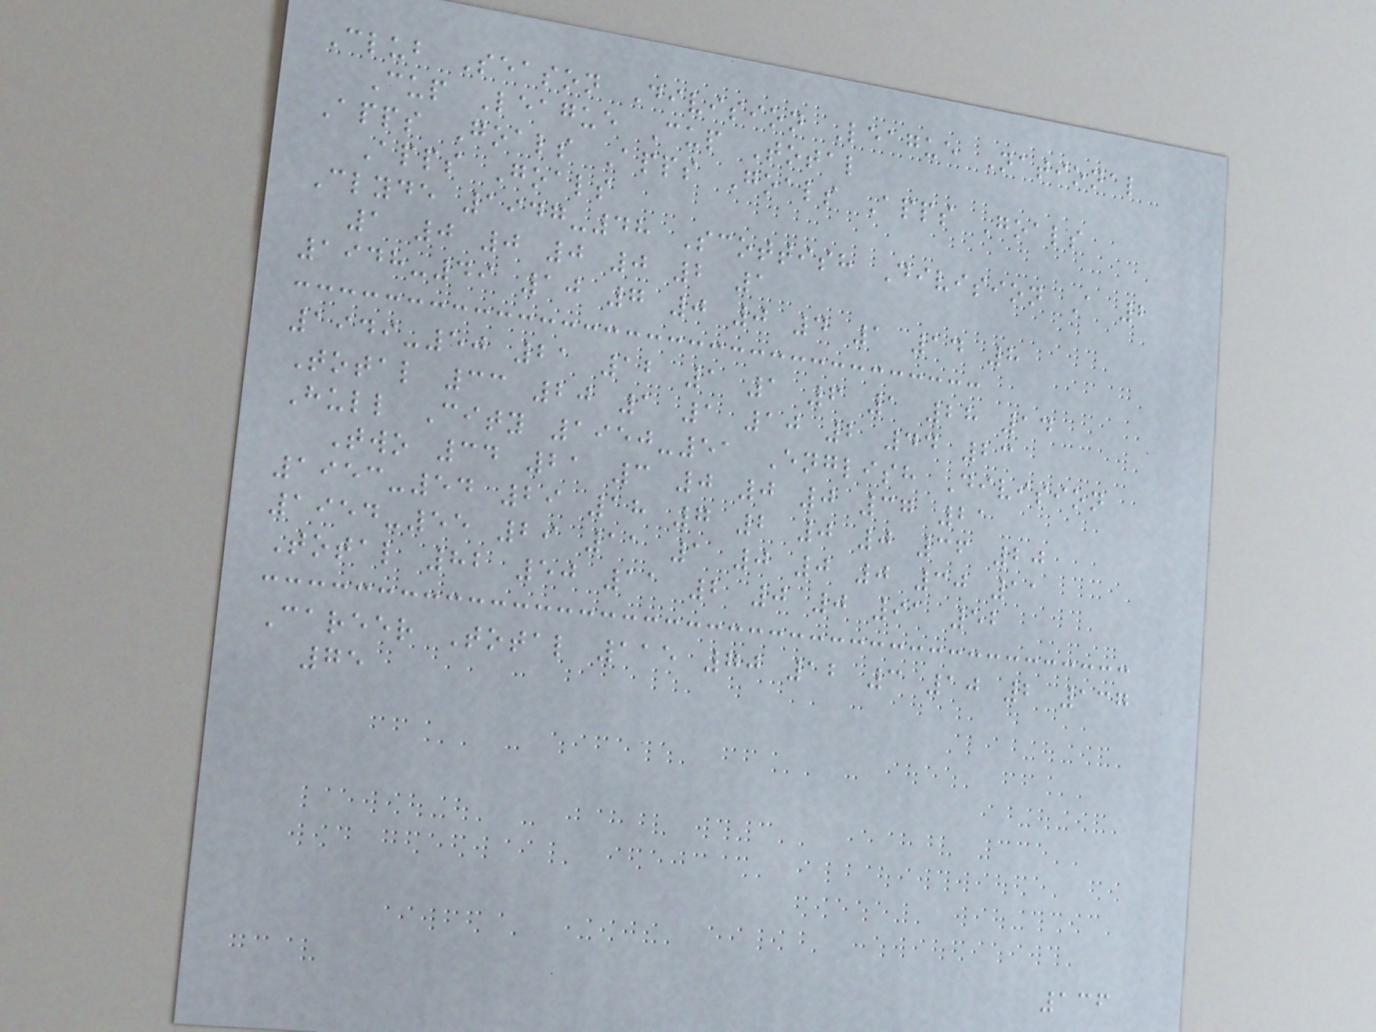Club Season Division League National
Cup League Cup Total
Apps Goals Apps Goals Apps Goals
Apps Goals
Clyde 1947-48 Scottish Division A 2
1 0 0 0 0 2 1
1948-49 10 7 0 0 4 1 14 8
1949-50 21 12 1 1 6 1 28 14
Total 33 20 1 1 10 2 44 23
Hull City 1950-51 English Division
Two 34 21 3 0 0 0 37 21
1953-54 29 18 7 2 0 0 36 20
1954-55 29 11 1 0 0 0 30 11
Total 82 50 11 2 0 0 91 52
Career Total 115 70 12 3 10 2 137
75
136
